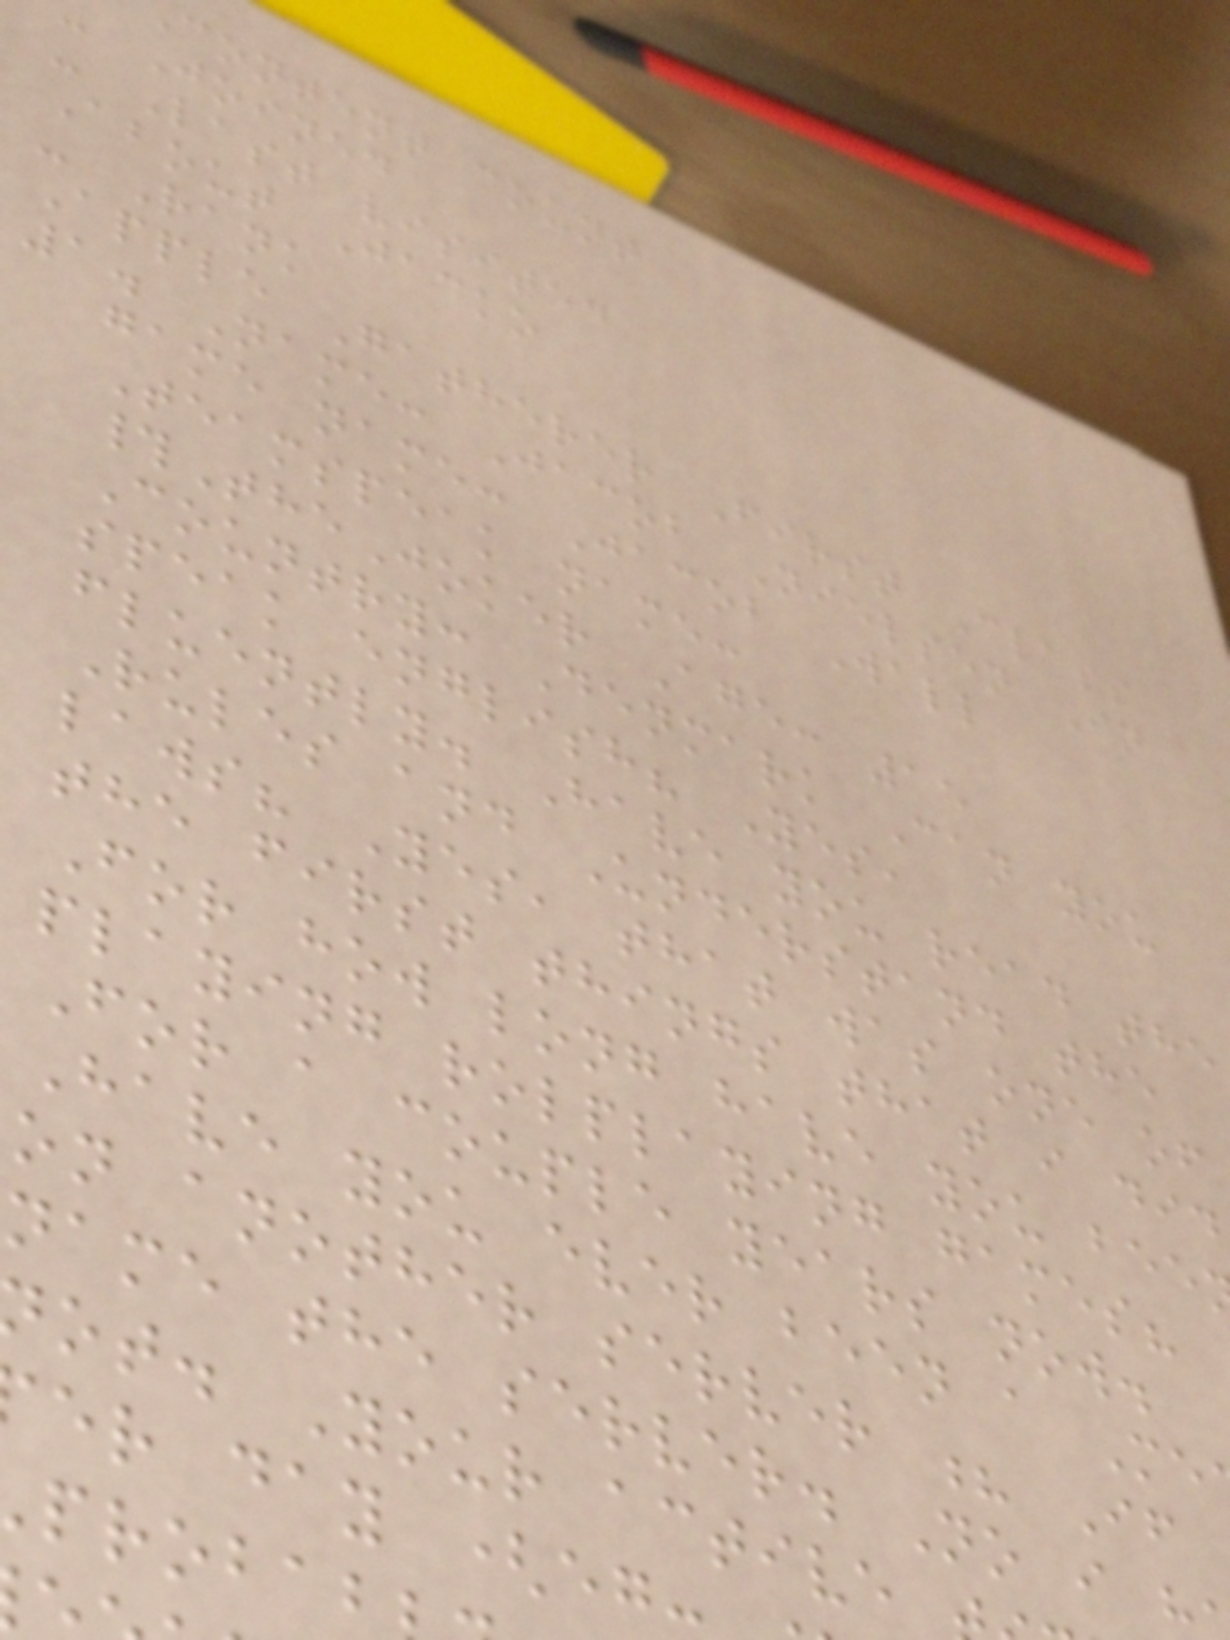content count
Joined
- Last visited
About Jacko
- Rank
Apple Gatherer First Class
1. Name: Jacob Nielsen In
game name: Jacob Wall
Teamspeak name:
#TheJoker Age: 15
Country: Denmark Can you
speak english? Yes,
fluently. Have you read the
Rules and Understand the
laws? Yes, that was one of
the first things that i did
For how long have you bee
playing rolplaying games?
For a couple years now.
Have you ever been a Me
on another server ? If
name the server. No i
ot. Your active
er day (eg
